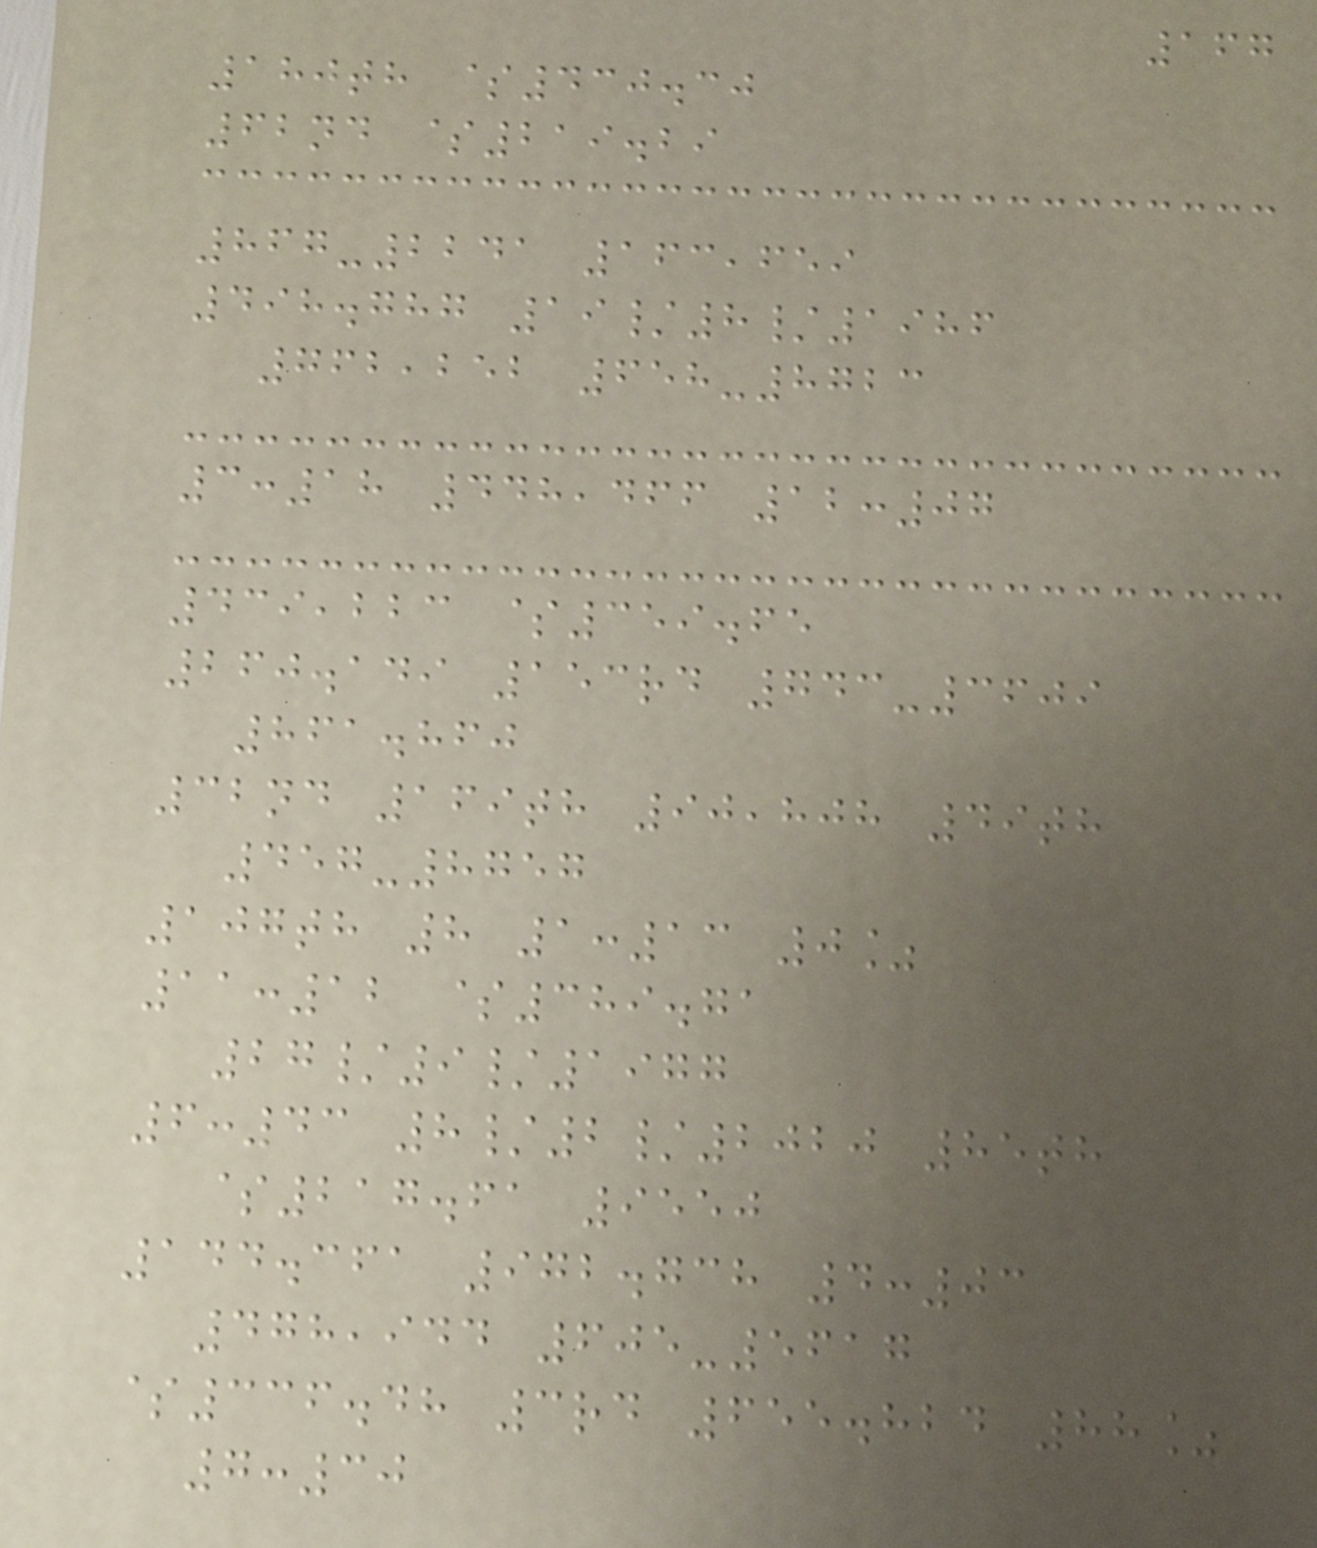167
180th $430.30
62nd $219.29
867-2241 163,659
498.787 19/8/1986
762,252 658-8723
3:18 448,466 12:07
439,223 $359.65
260.149 153rd 743-3609
861.860
32nd 169th 90,808 49th
457-8757
107th 8 1:13 0%
11:12 $389.71
27/9/1977
6:43 8/2/2020 85th
$217.61 9550
144.361 972.738 4:03
478,944 605-5617
$336.48 3rd 655.824 88%
7:30
